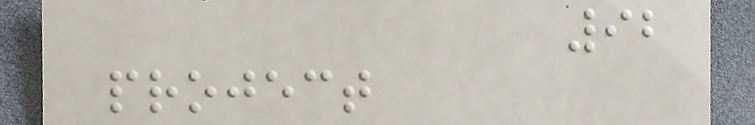92
project
